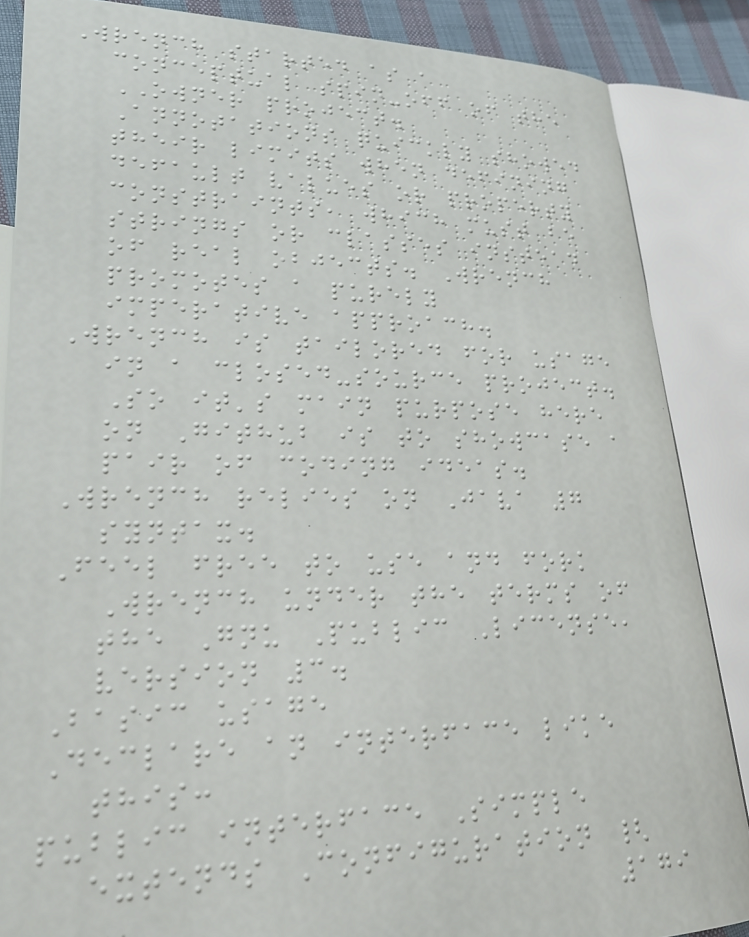Wrench started as a
conceptual spin-off of the
OWNER project.
Annotations quickly showed
their limits when defining
default values or property
constraints, which must be
strings or classes instead
of real objects. Wrench
promotes a purely
imperative approach.
Wrench is tailored for usage
in a closed-source project.
So it's main purpose here
on Github is to showcase a
pair of coding ideas.
Wrench relies on Java 7
syntax.
Feel free to use and fork
Wrench under the terms of
the Gnu Public License,
version 3.
Basic usage
Declare an interface like
this:
public interface Simple
extends Configuration {
179
